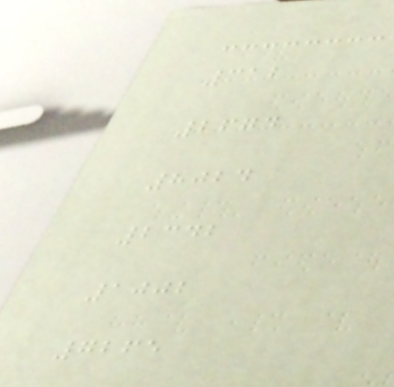312
2674
8024
2342
1002
7265
